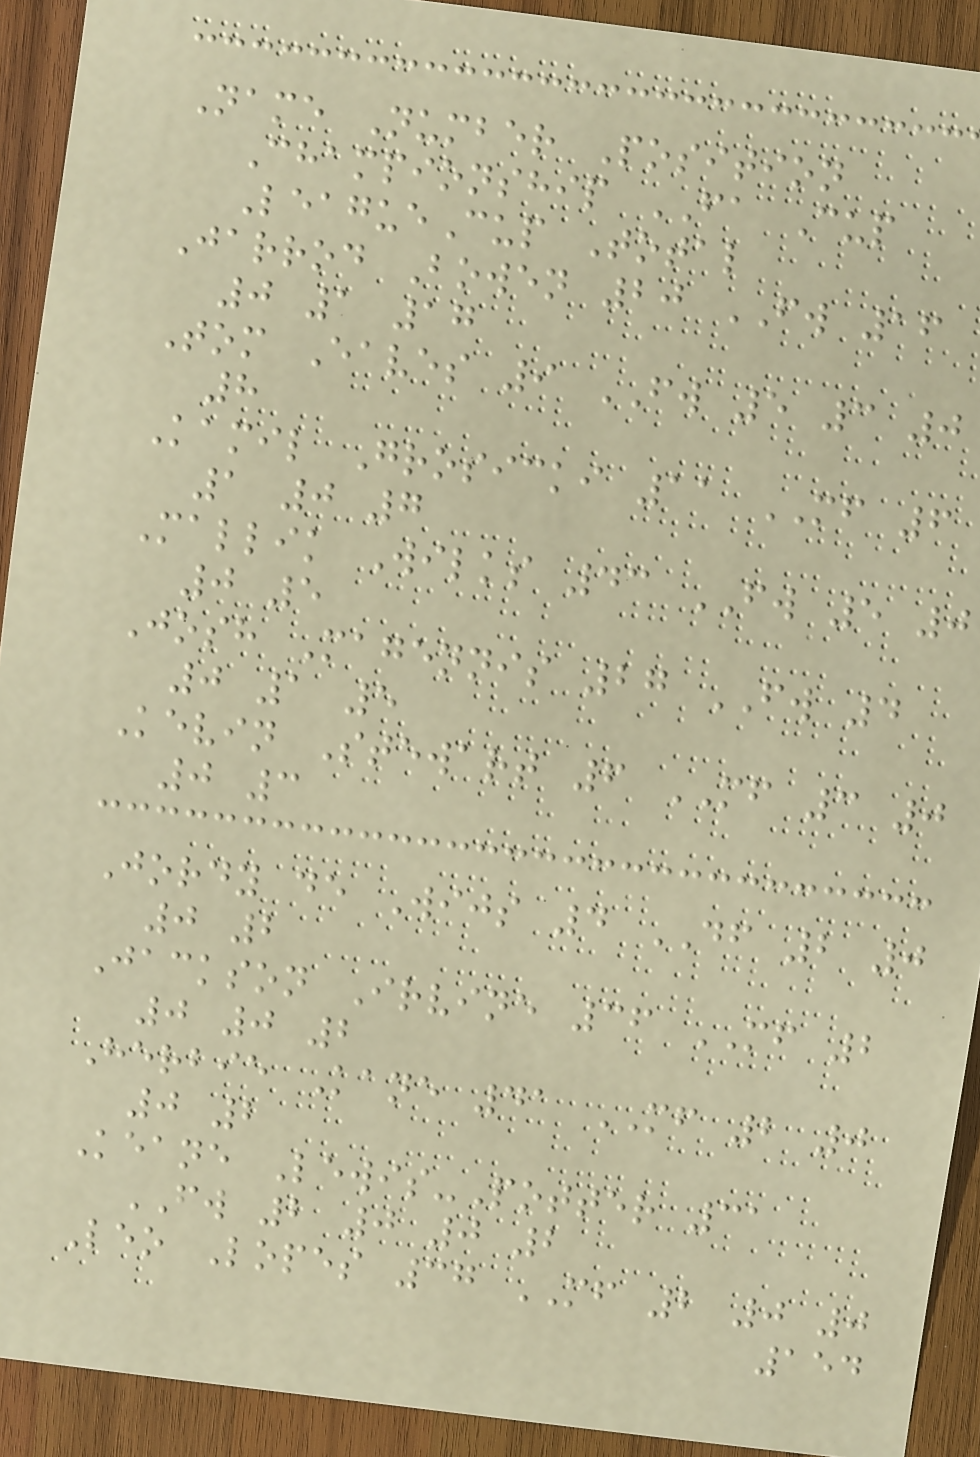Name Number Position
Championship FA Cup
LeagueCup Total
Jarrod Bowen 20 FW 16
0 1 17
Tom Eaves 9 FW 5 3 0
8
Kamil Grosicki 11 MF 6
1 0 7
Mallik Wilks 43 FW 5 0
0 5
Josh Magennis 27 FW 4
0 1 5
Kevin Stewart 6 MF 3 0
0 3
Jordy de Wijs 4 DF 2 0
0 2
Jackson Irvine 36 MF 2
0 0 2
Herbie Kane 41 MF 2 0
0 2
Keane Lewis-Potter 31
FW 2 0 0 2
Leo Lopes 37 MF 2 0 0
154
